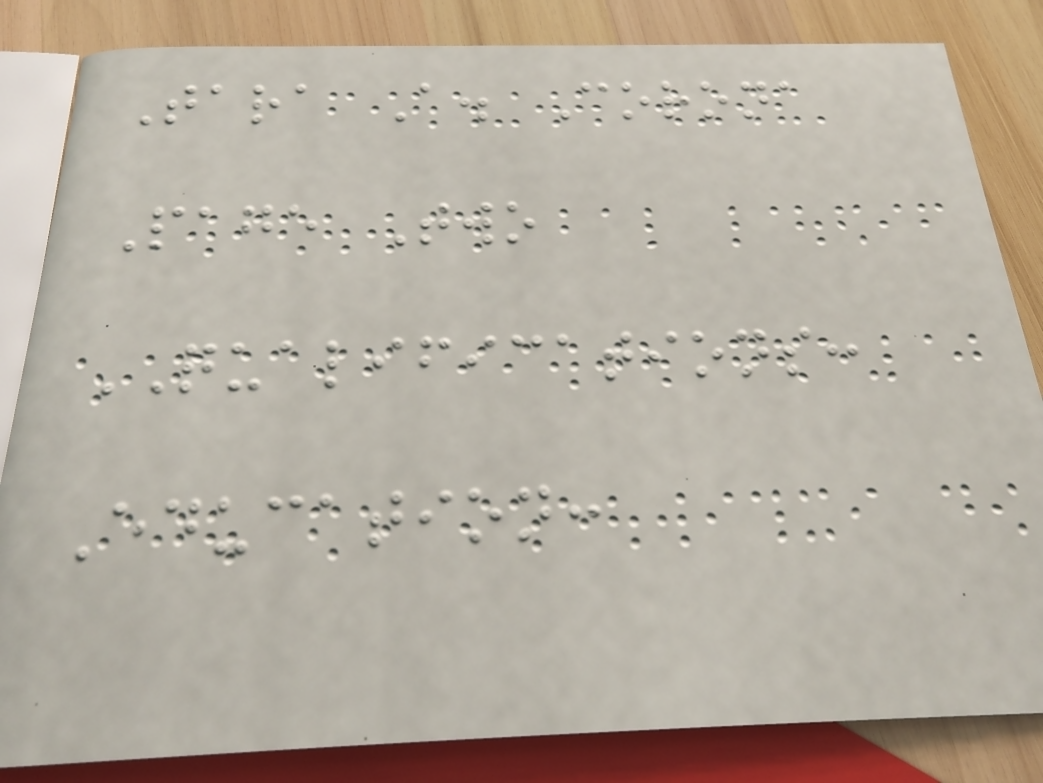Tara A. Corona
Page Two
QUALIFICATIONS:
Education:
